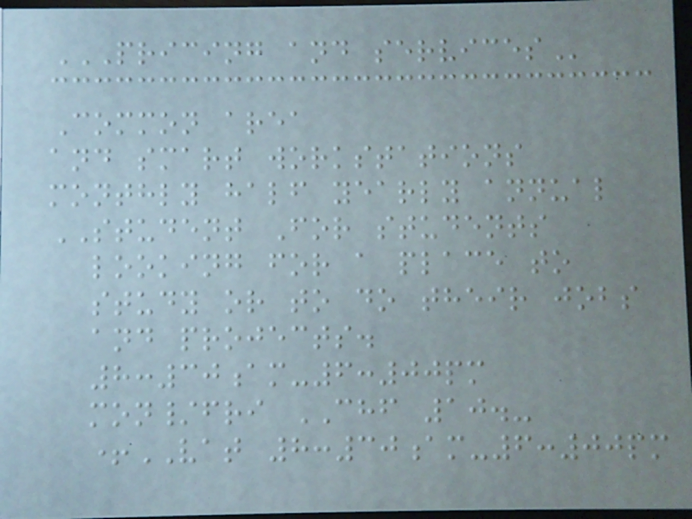PRICING AND SERVICES
Common area
and smart workstations
monthly half yearly annual
STUDENT For students
looking for a place to
study or to do their jobs
and projects.
8:30am-6:00pm
mon/fri CHF 10.-
+VAT 8:30am-6:00pm
